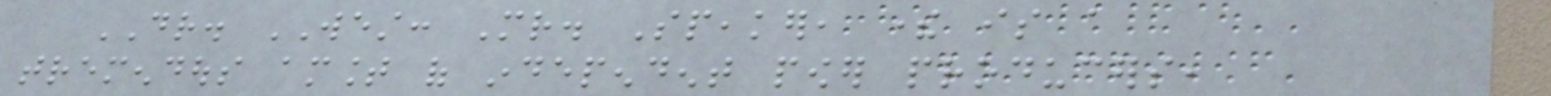DR. WEST: Mr. Speaker, there is a
tremendous amount of independent power producers,
